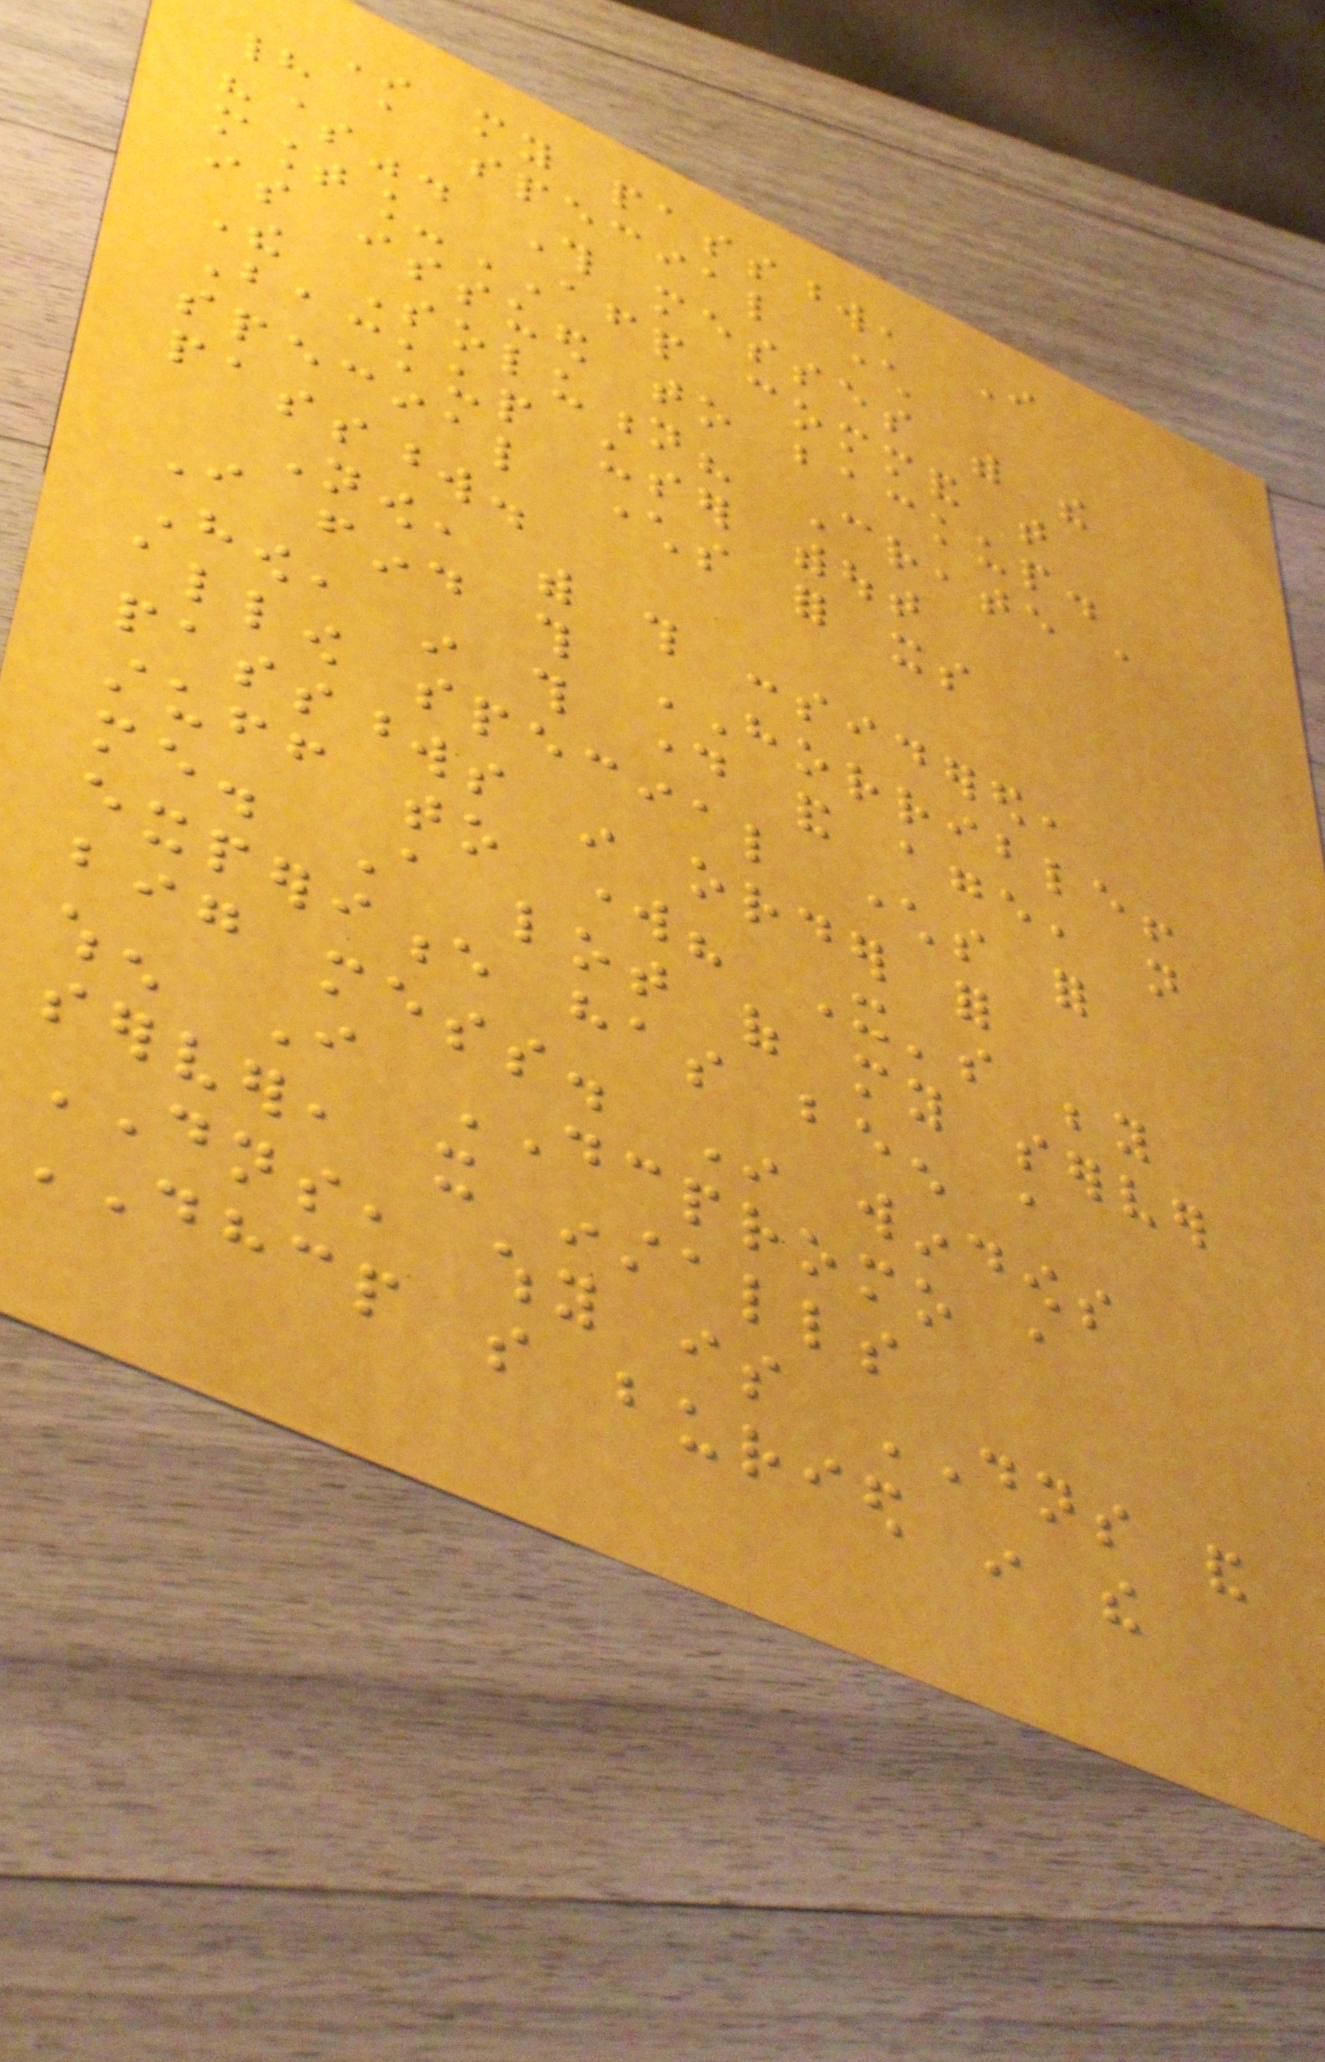In my password, I
had a special character
"$". This messes with the
mount_AFP command that
is issued to backup.
The Solution? Create a
Backup user without
special characters for its
password.
Now, with this considered,
I find this HORRIBLE!
How, in this day and age, not
allow special characters for
passwords in order for
stuff to work? It's beyond
me. A lot of my server
experience has been a
big mess. In windows
when I DCPROMO a
server, it installs
DNS, why is DNS and
DHCP so buried in the
